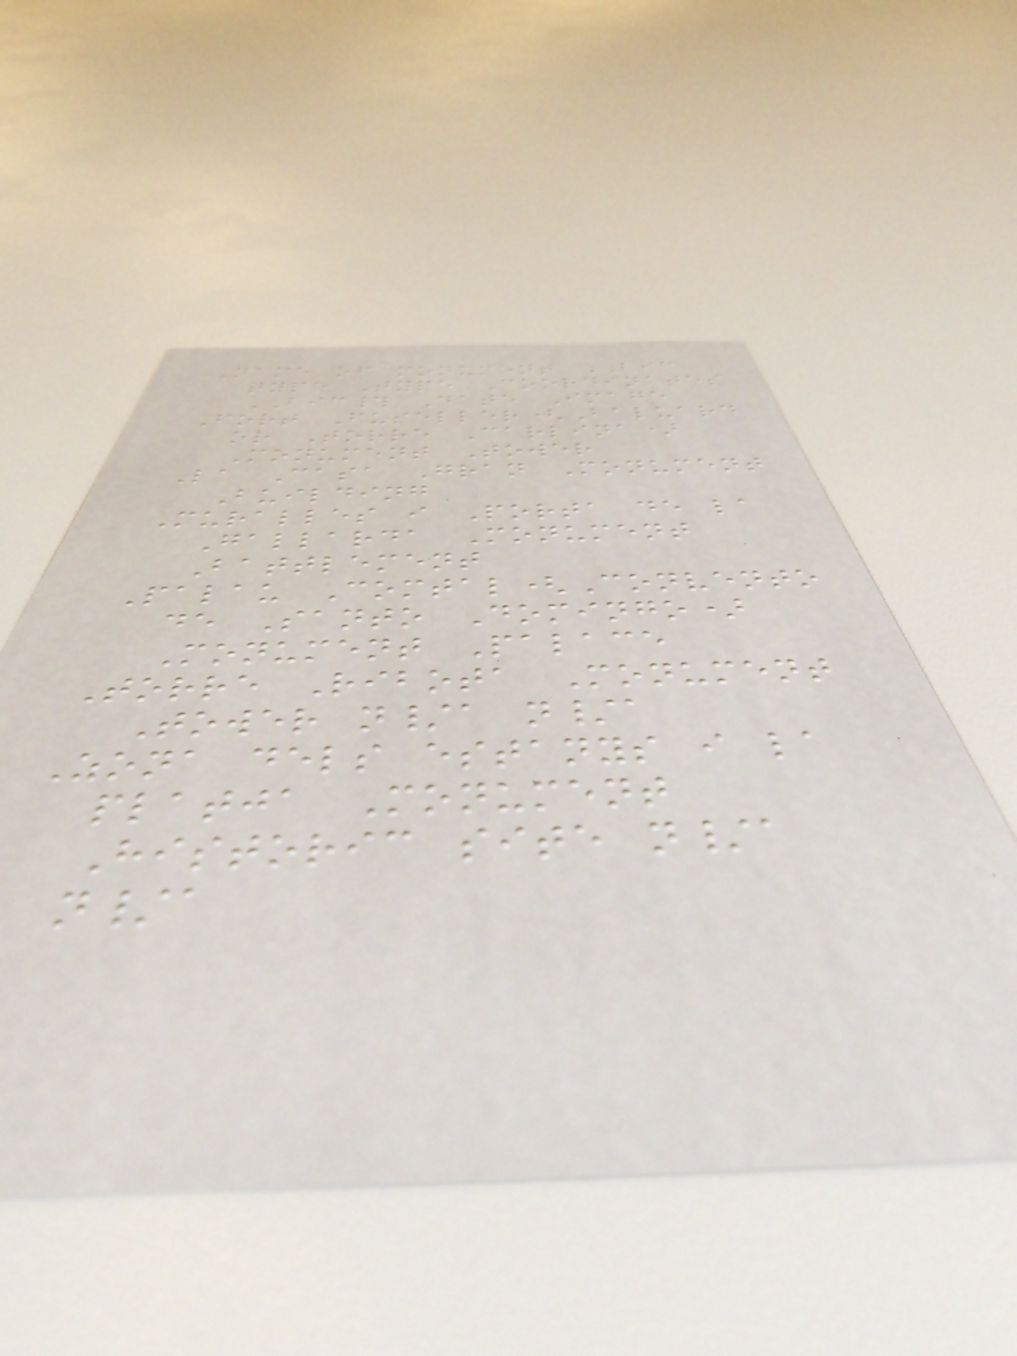Name of monument BIC
type Type Coordinates
BIC# Date Image
Fort Fuseller(Baluard
or Torre Carlina)
Monument Tower
La Casa Gran Monument
Building
Muralles i Porta de la
Gallarda Monument
Battlement
Palau Comtal(Convento
de Santo Domingo)
Monument Palace
Torre Ribota Monument
Tower n/a n/a
Zona dels estanys i la
platja Monument
Historic site n/a
n/a
